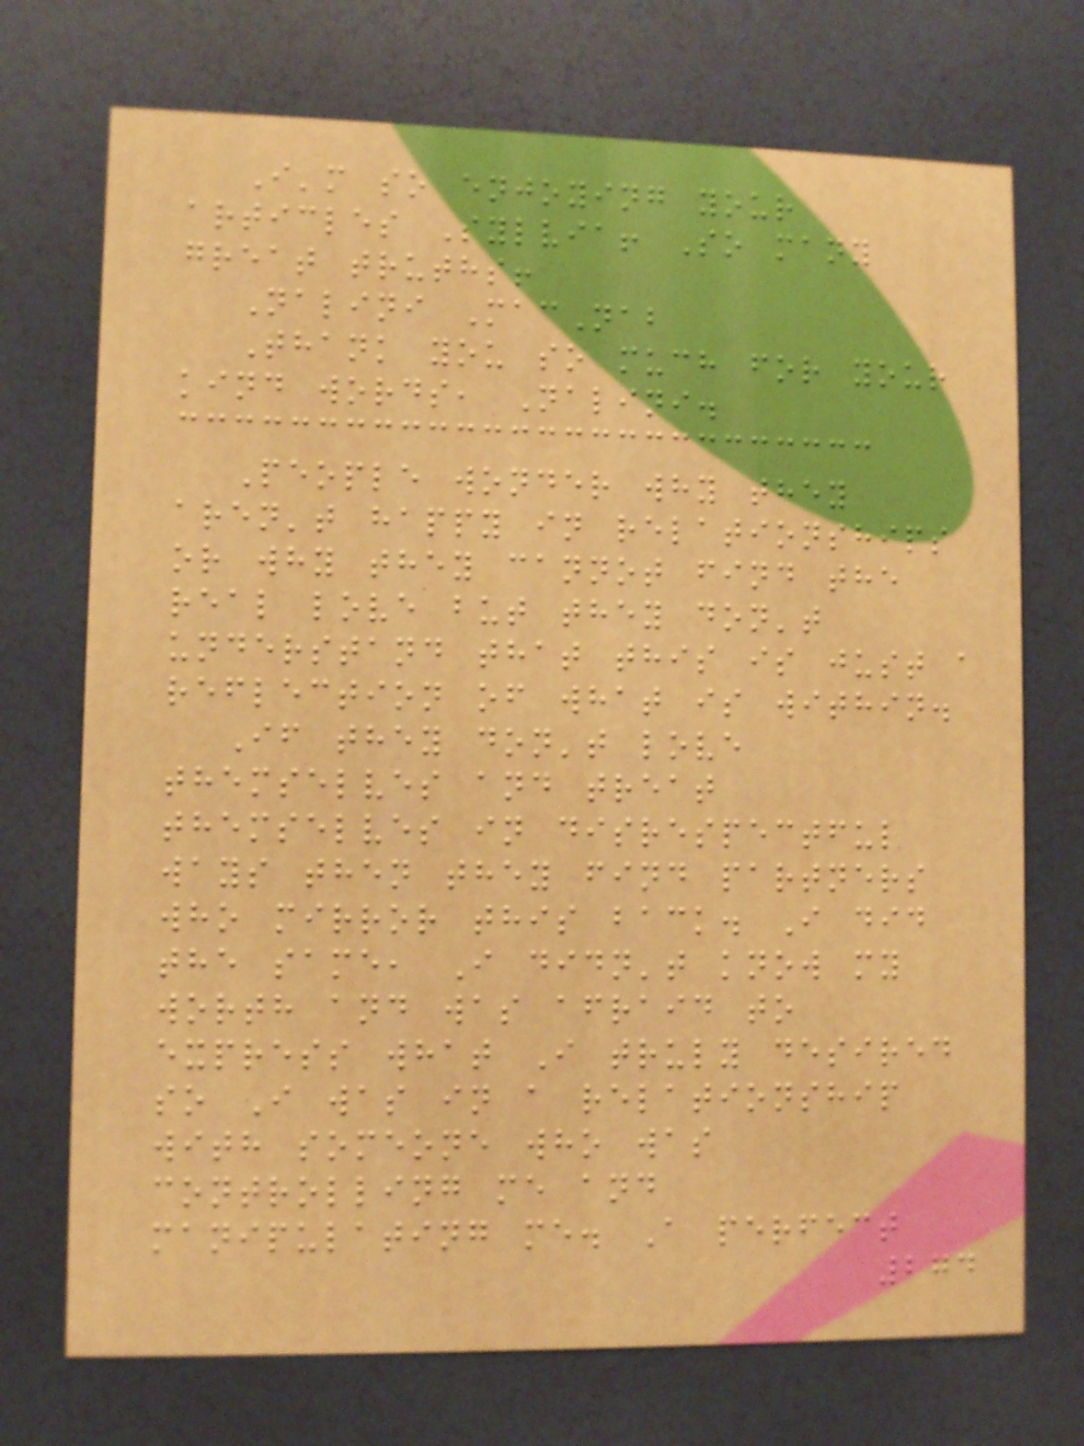I'm so enjoying your
articles Sylvia! So many
great truths!
Nalini MacNab
Thank you so much for your
kind words, Nalini.
People wonder why they
aren't happy in relationships
or why they cannot find the
real love but they don't
understand that this is just a
reflection of what is within.
If they don't love
themselves and treat
themselves in disrespectful
ways then they find partners
who mirror this back. I did
the same, I didn't know my
worth and was afraid to
express what I truly desired
so I was in a relationship
with someone who was
controlling me and
manipulating me. A perfect
274
